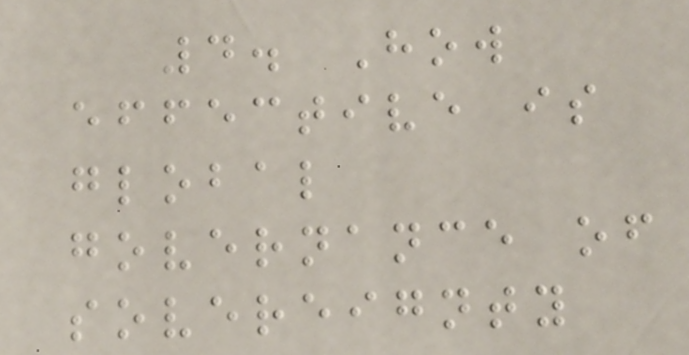4. How
effective is
global
governance of
sovereignty
